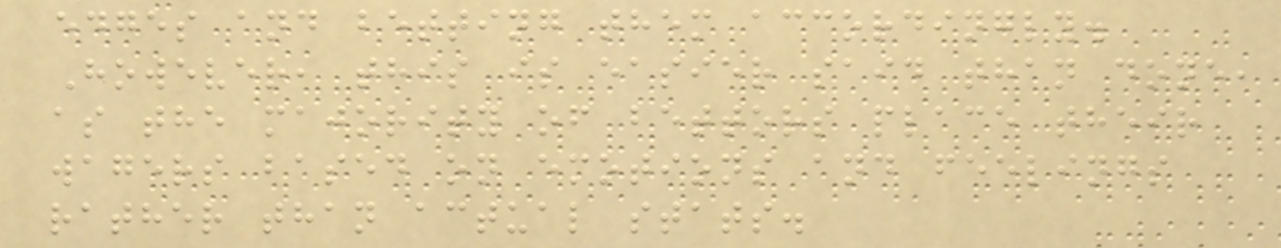edges and betting them accordingly.
However, this is easier said than done,
as the majority of bettors place their
wagers based on emotions and feelings
rather than actual stats.
